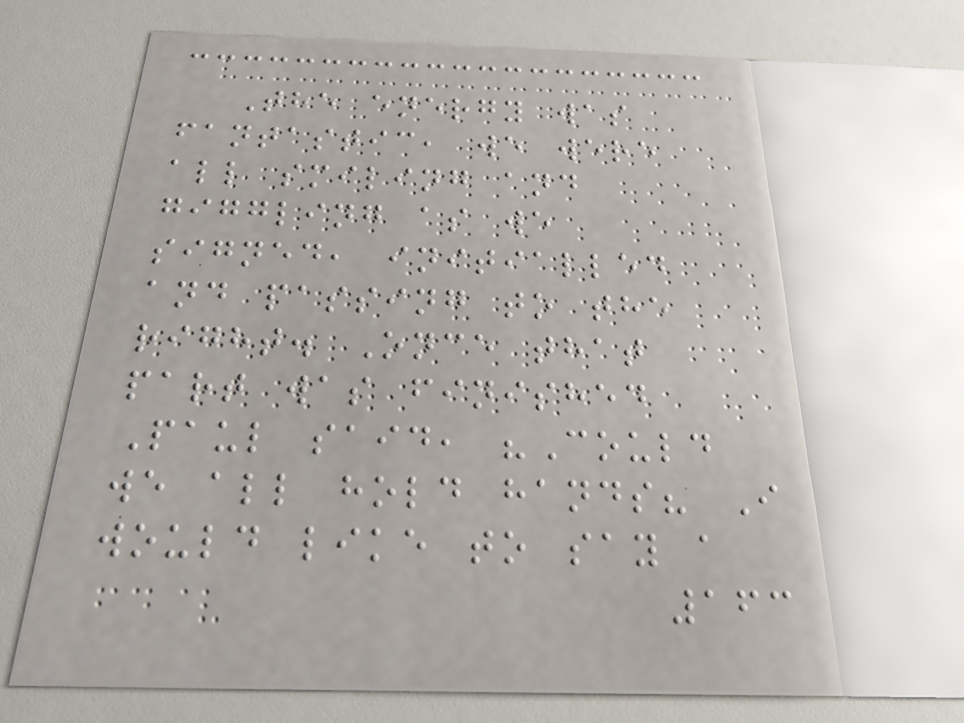The energy was
fantastic, we were
all smiling and
giggling as we
signed, initialled
and passing to the
right. Once that
part was finished
Paul said, "Could
we all hold hands? I
would like to say a
163
